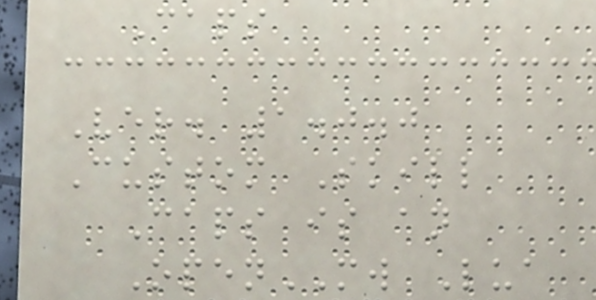Caps
Ver. 1.0.0
Custom Skill
Caps is an
OpenMW Lua
